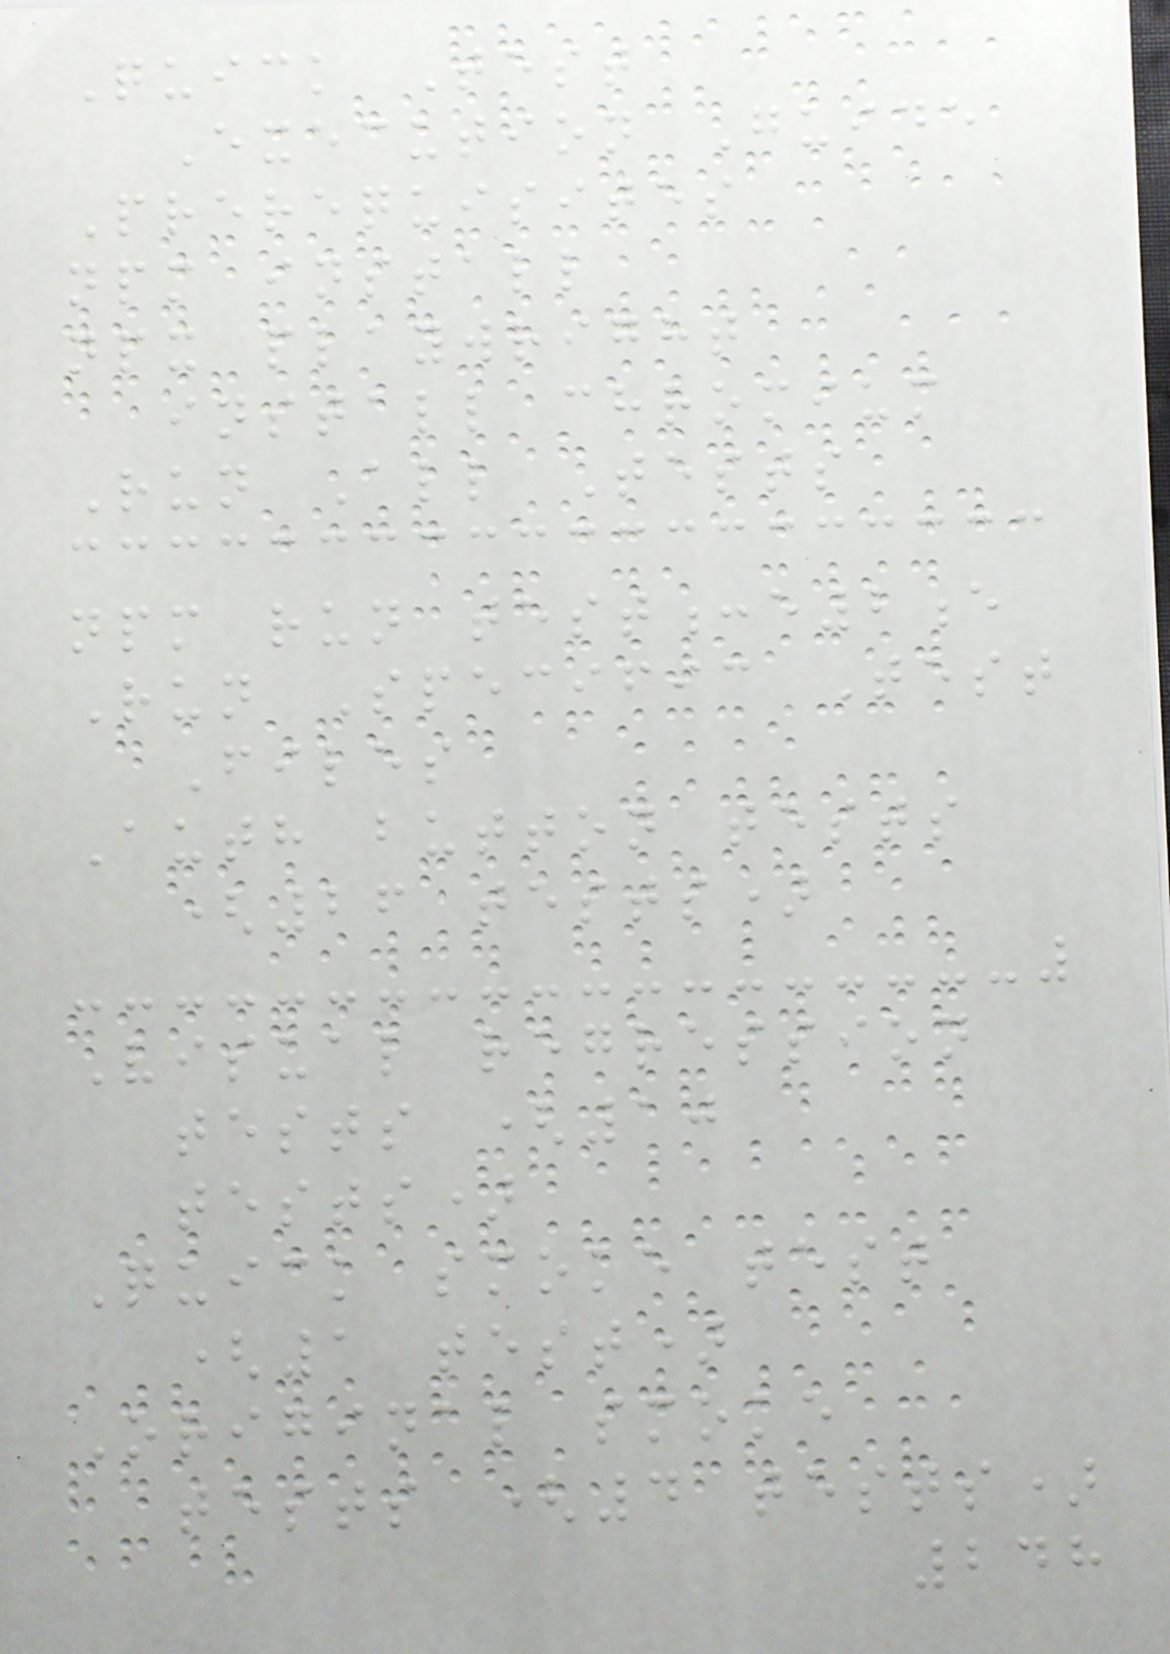Quick Test
Execution Guide
Prerequisites
npm install
npx playwright
install chromium
Run All Tests
npm run test:e2e
Run Specific Test
Files
Auth button tests
(26 tests)
Visual regression
tests (10
tests)
Quick smoke test
(1 test)
Original smoke
tests (4 tests)
248
